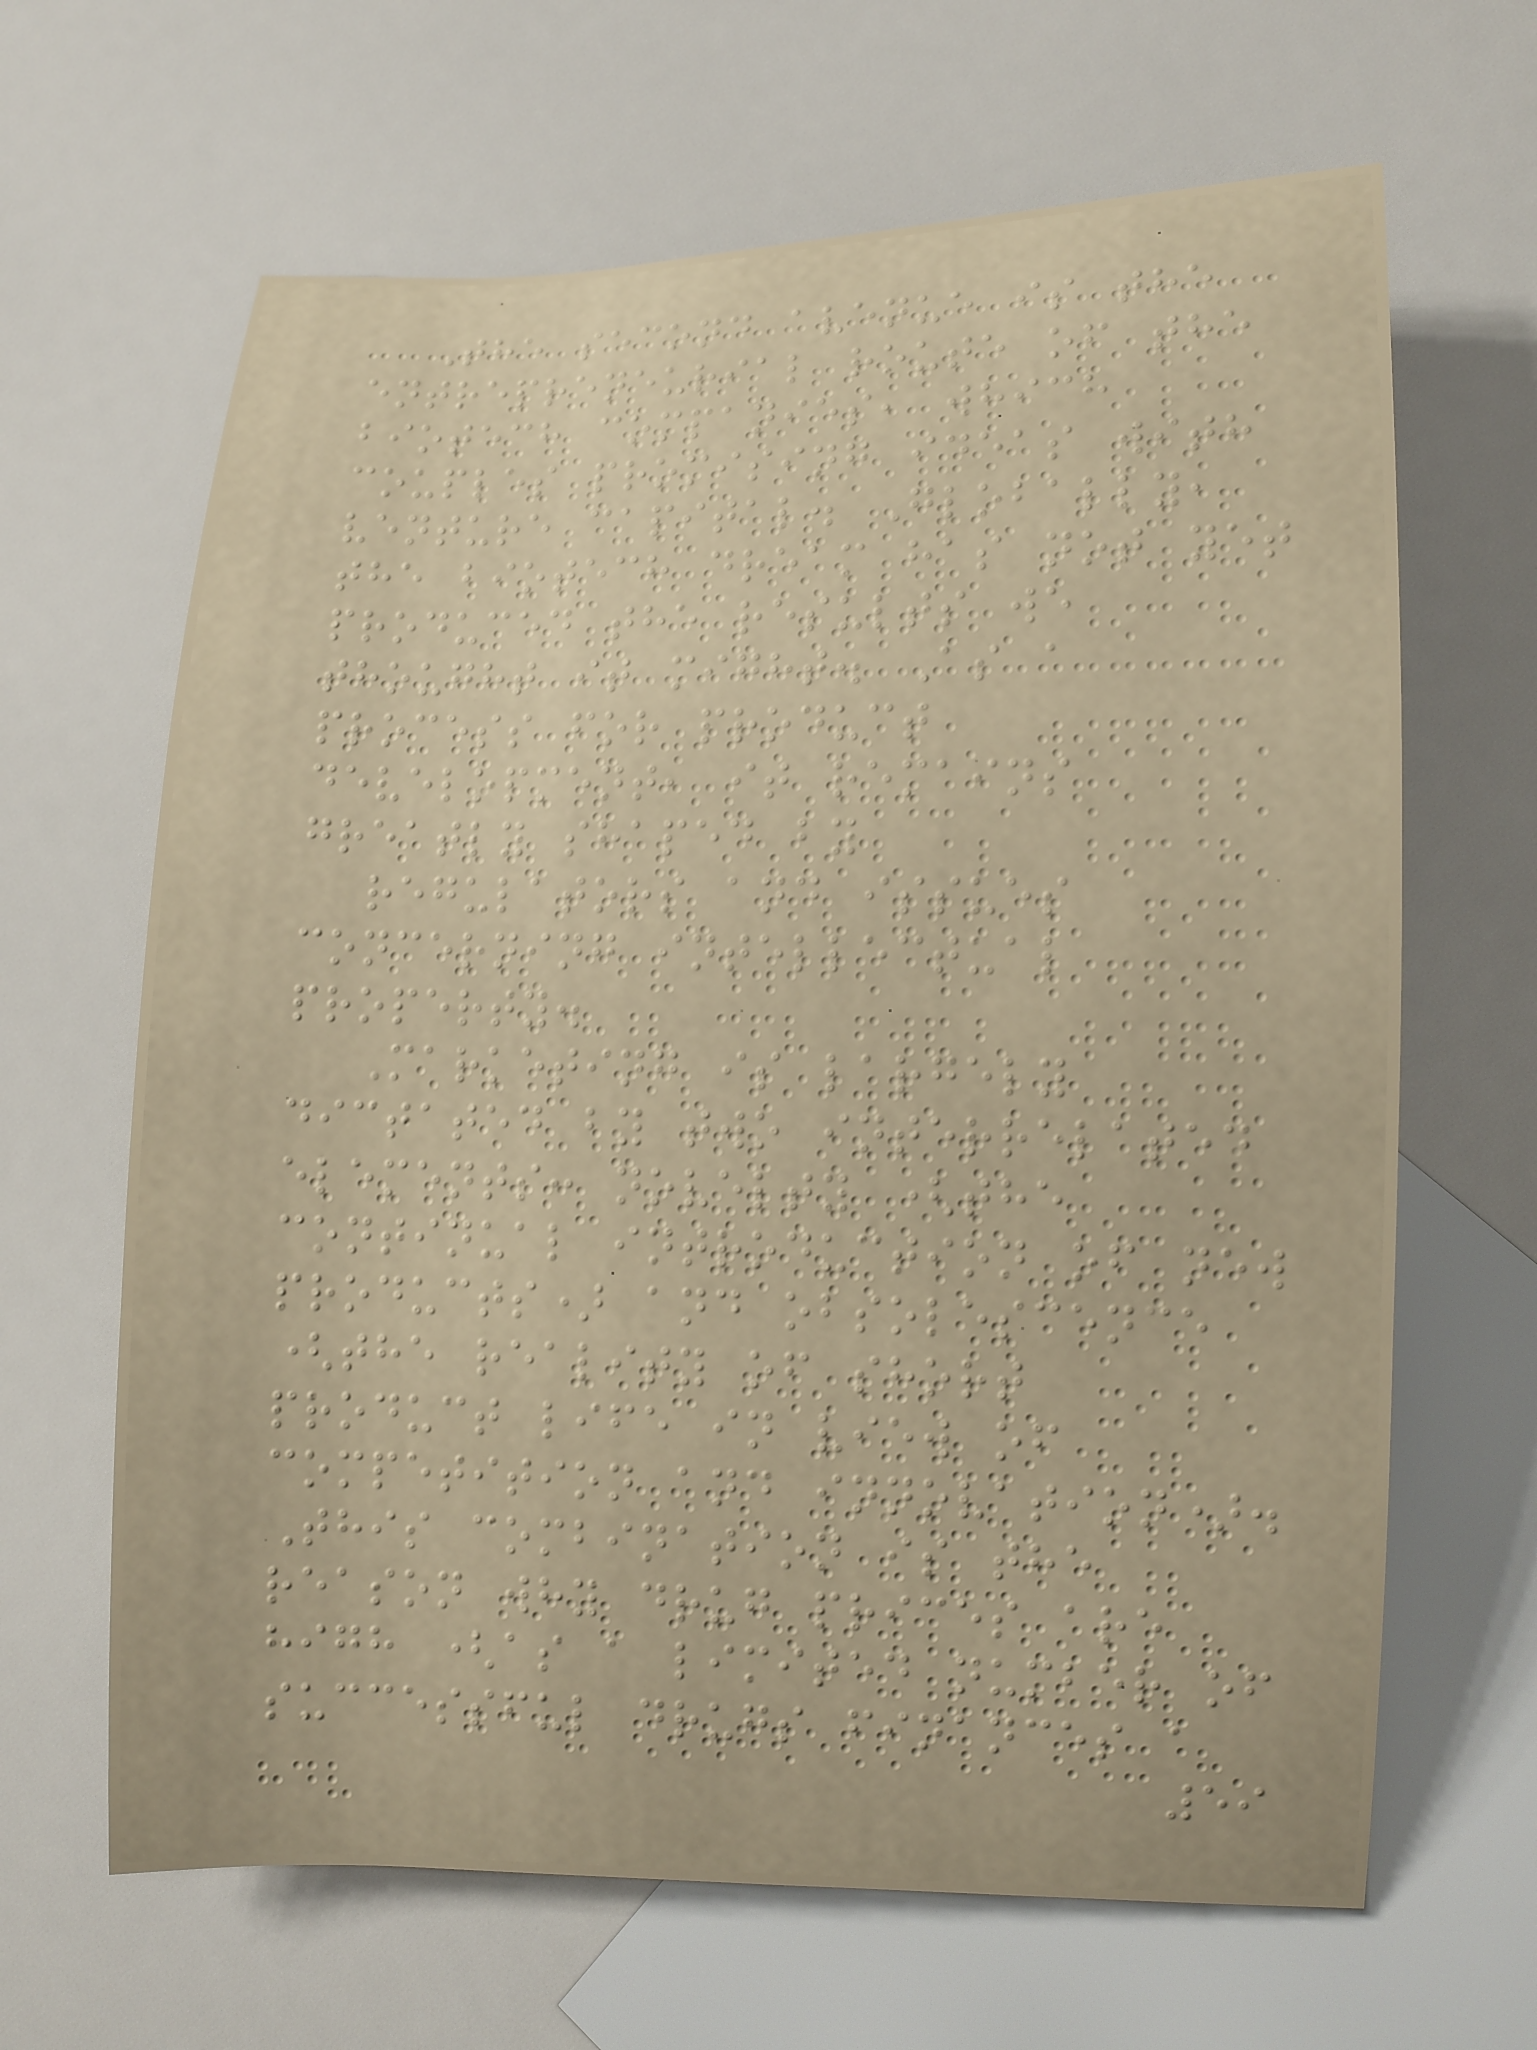The second avenue is the
entrepreneurial route of the
biotech companies, which
couples promising ideas with
venture capital. Globally,
the biotech dream has not yet
produced the results we
thought it might. As a
process for product
development, it remains
greatly shaped by
regulators and issues
concerning intellectual
property.
Marketing is largely
dictated by two interrelated
elements: novelty (the
continual introduction of new
products) and obsolescence
(the reality of short
product life in view of
competition and innovation).
This combination is the
reason why drug prices are
high (as a limited number of
successful drugs finances a
59
